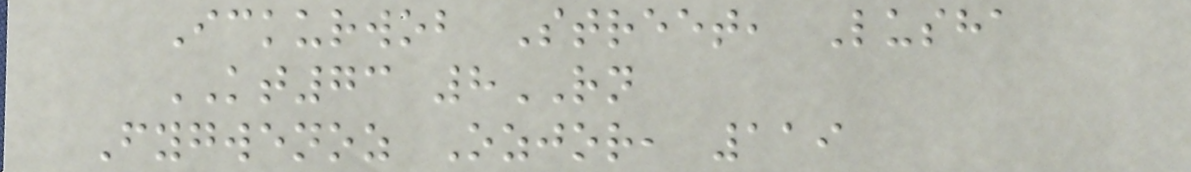Ickurwob Street, Lusha
KT73 8RN
Fygwenoz Ozjor, 119
